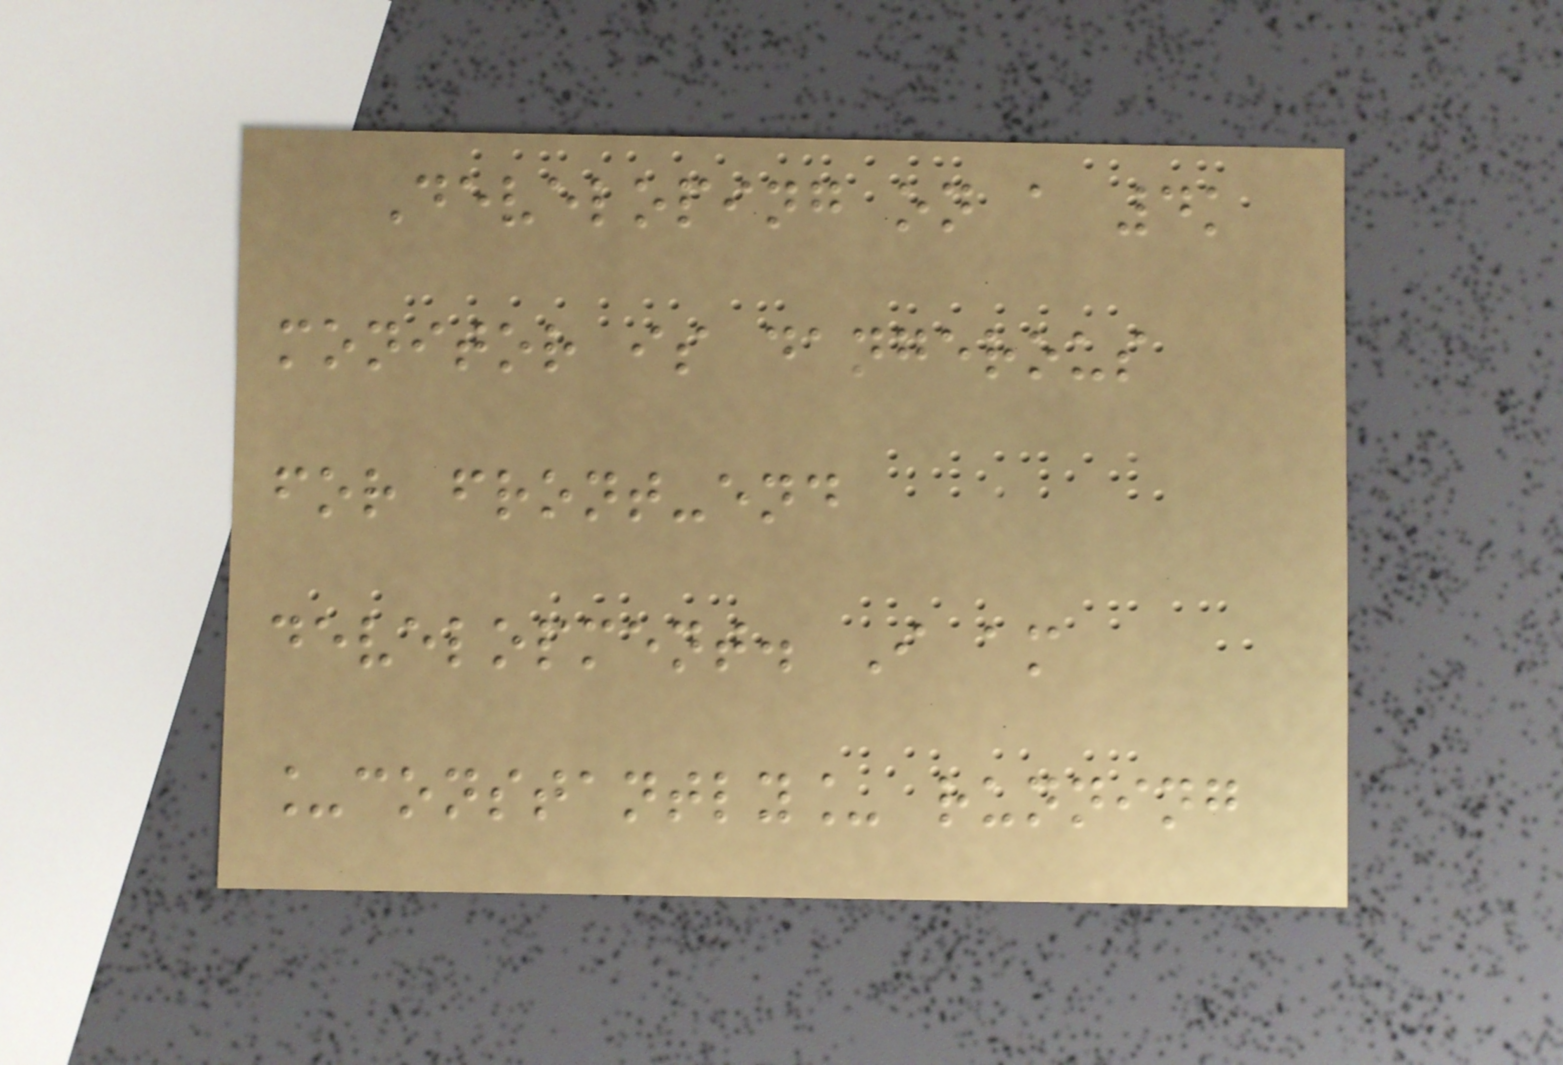Developing on a 4k
monitor is dangerous
for front-end
development. I am
_constantly_ running
